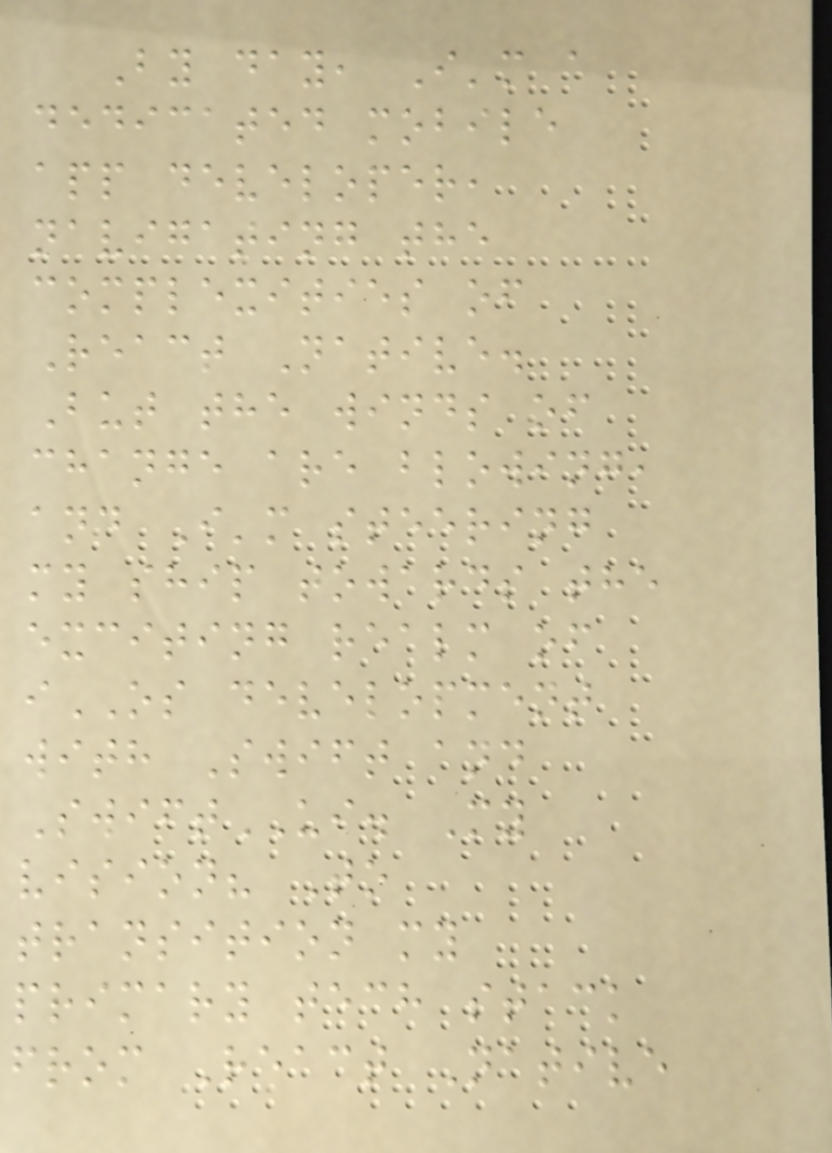By day, I'm a
dedicated mobile
app developer,
navigating the
complexities of
React Native.
But the winds of
change are blowing,
and I'm steering
my ship towards the
exciting realm of
iOS development
with Swift and
SwiftUI. My
vision? To
transition my
primary tech stack
from React Native
